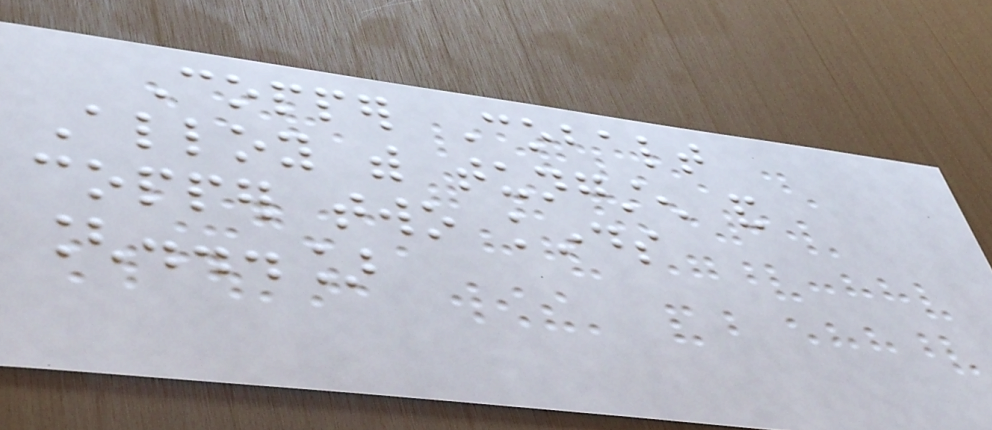Copper Cobalt
Alloy with tungsten and
copper two kinds
[...]
